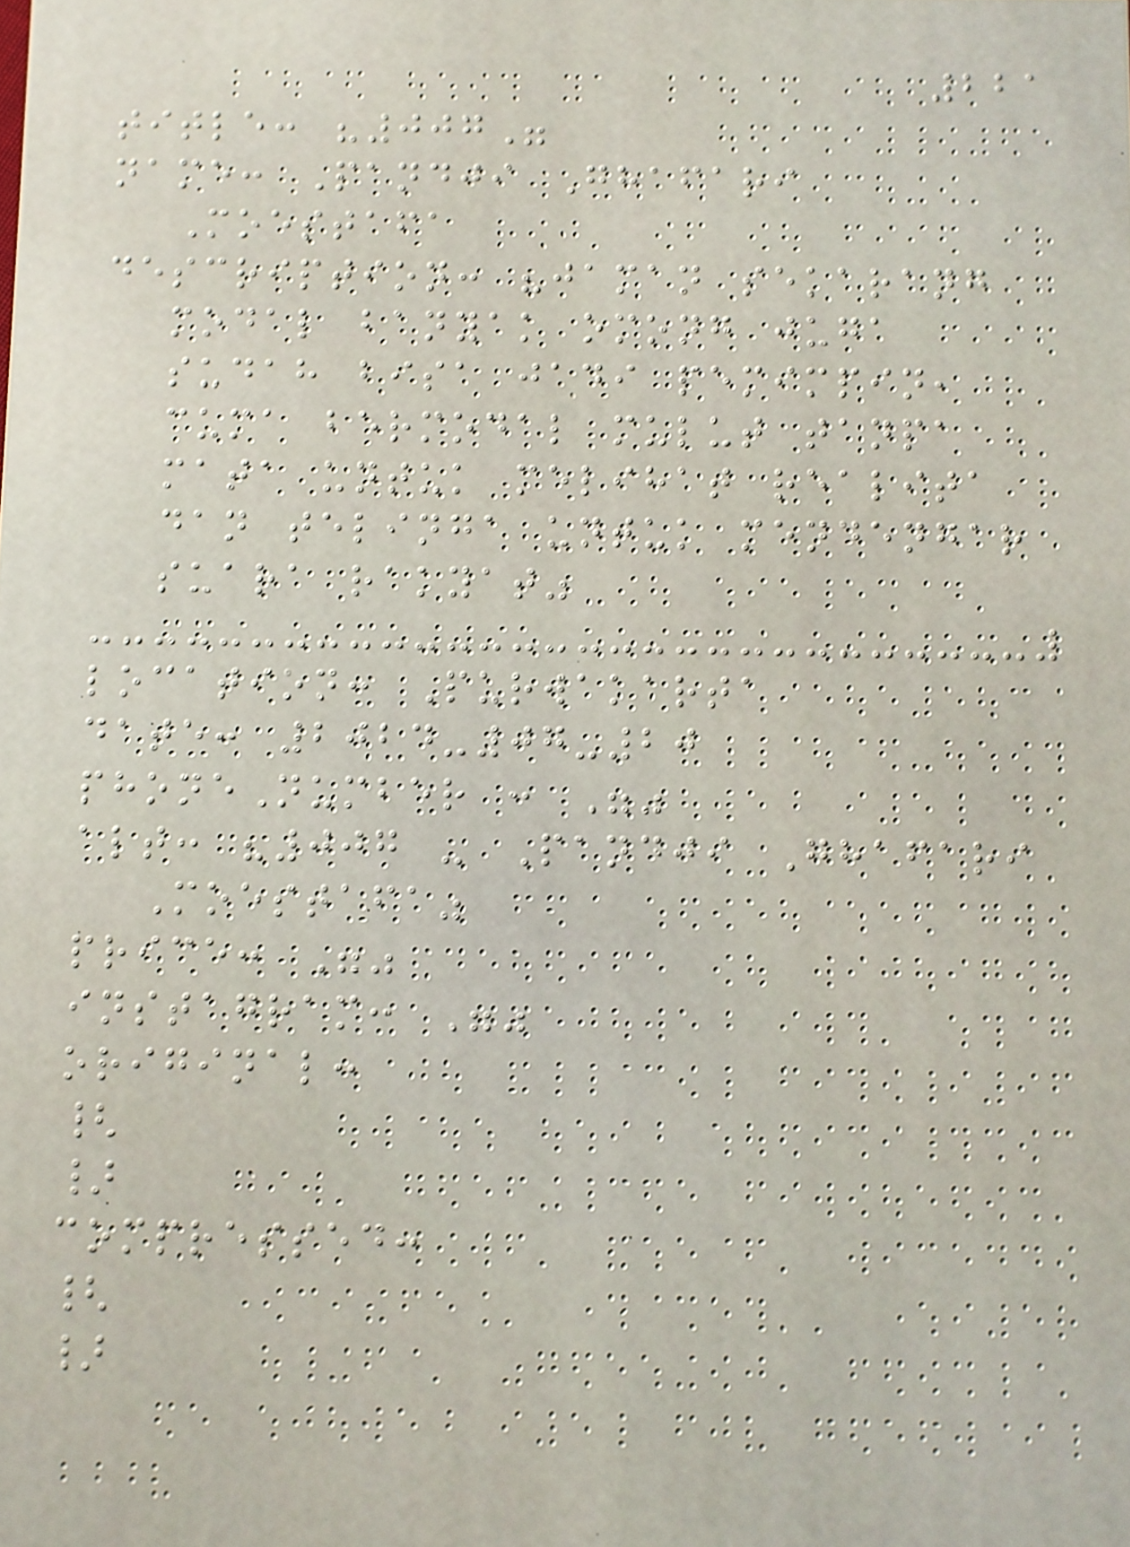221
title: "007"
name: Pandji Ghafari
Moestafa
description: "jaman sekarang
modal banyak omong juga
sudah bisa jadi pemimpin,
cuma bermodal mulut tanpa
mata untuk melihat realita
dan telinga untuk mendengar
suara rakyat"
location: Purwakarta
date: 2024-07-20
phoneNumber : ""
alt: "007 - Pandji Ghafari
Moestafa"
price: ""
instagram: ""
original:
{
}
compressed:
{
}
